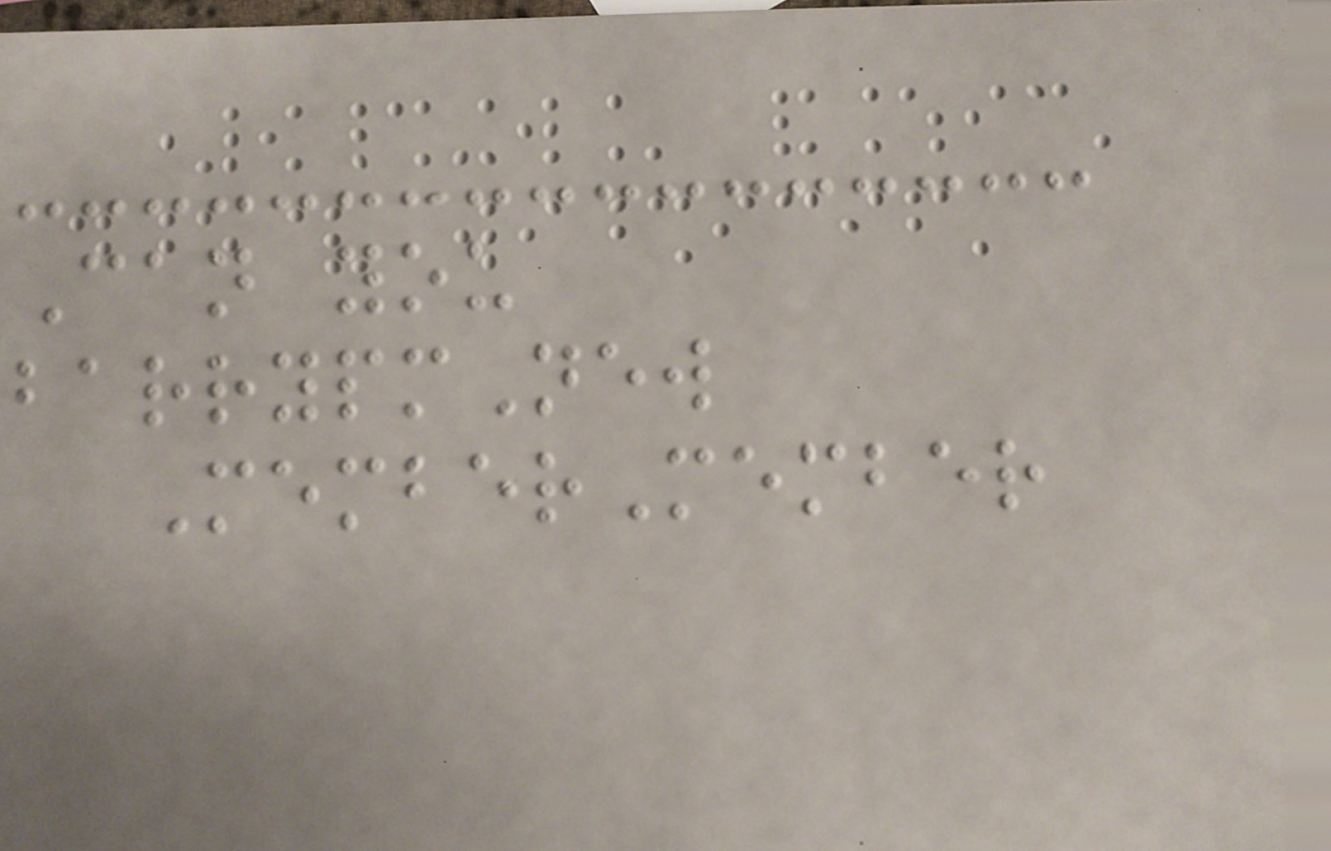Can you
barrypmNew
MemberMember
